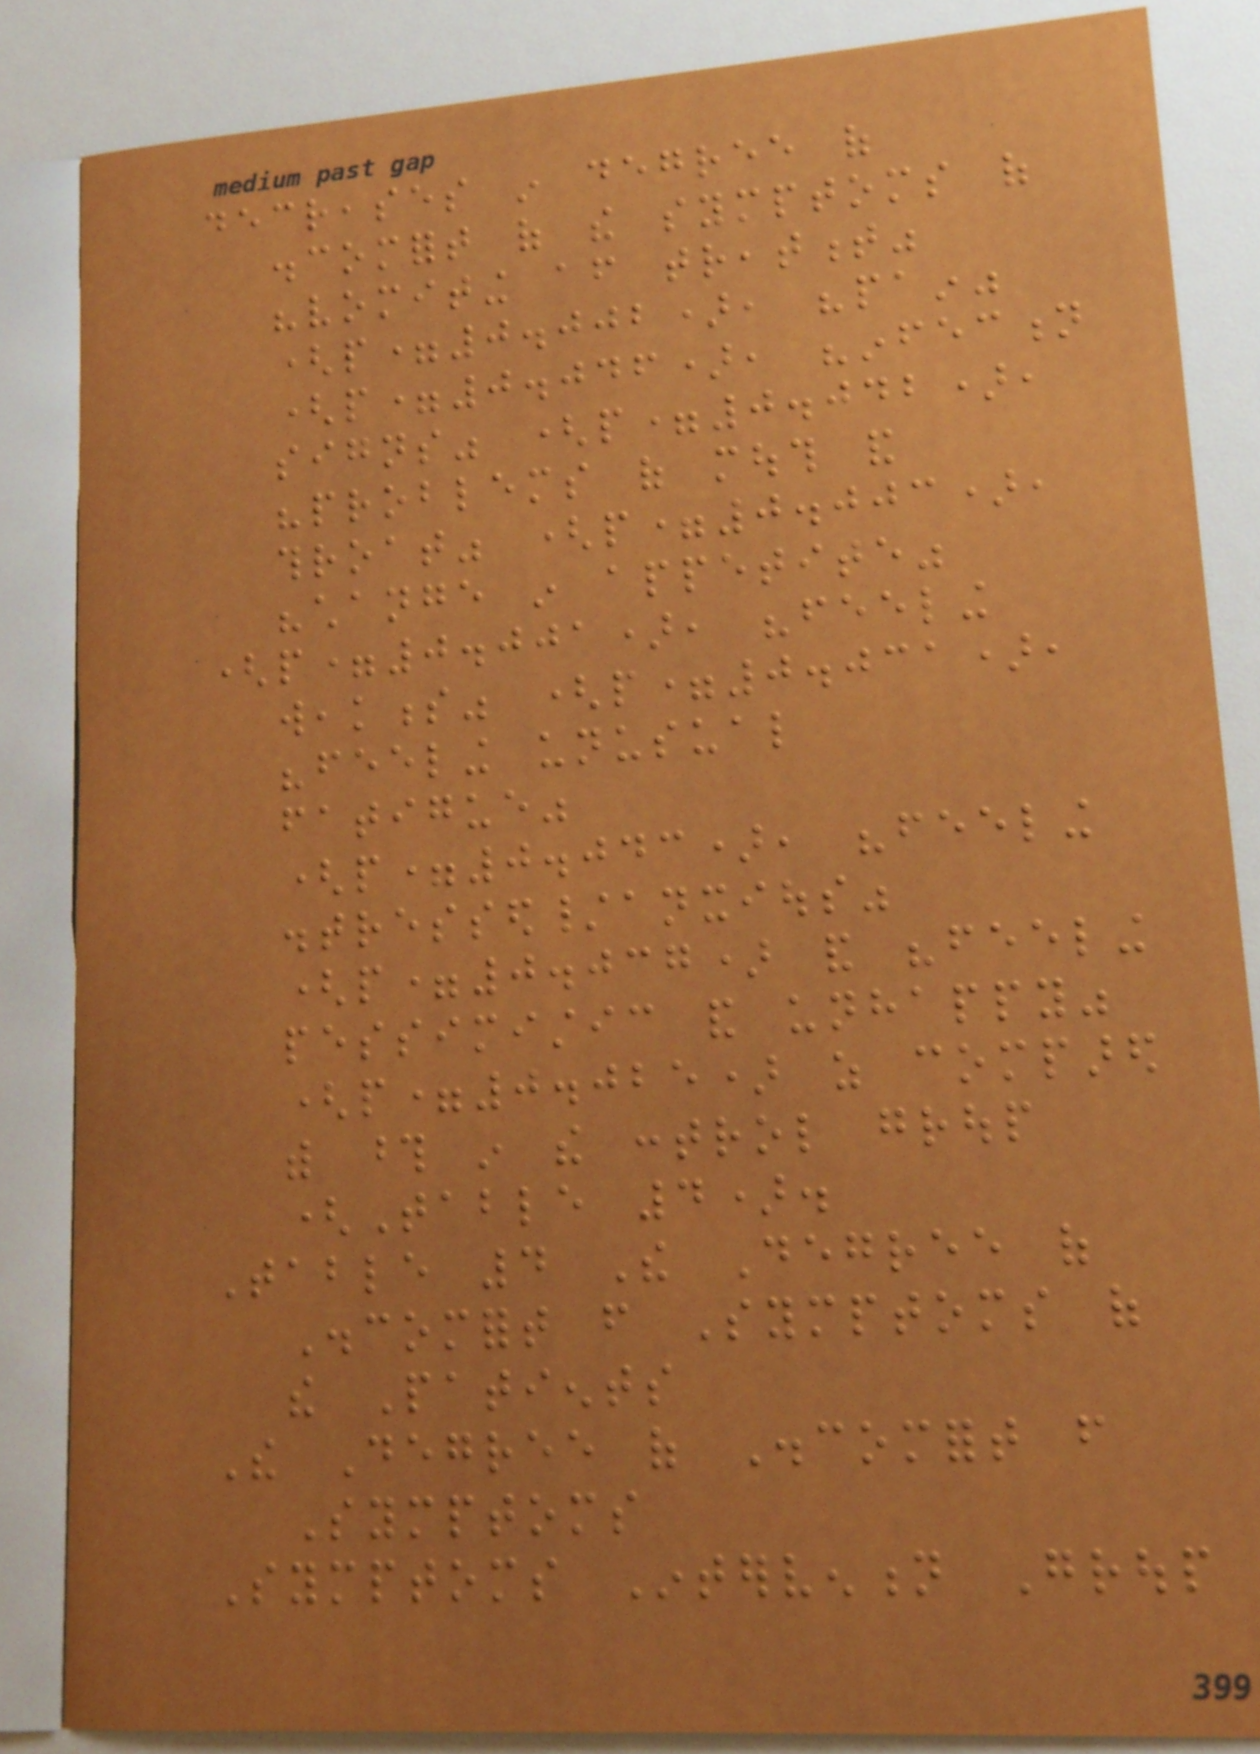decreases in degree of
discomfort of the symptoms of
"vomiting after treatment"
(p=0.002), "pain"
(p=0.046), "infection
signs" (p=0.042),
"problems of mouth and
throat" (p=0.003),
"change in appetite"
(p=0.001), "feeling
weakness" (p=0.031),
"feeling unusual
fatigue"
(p=0.043), "feeling
distressed/anxious"
(p=0.037) and "feeling
pessimistic and unhappy"
(p=0.025) as compared
with those in the control group
(Table 4).
Table 4 The Degree of
Discomfort from Symptoms of
the Patients
The Degree of Discomfort from
Symptoms
Symptoms Intervention Group
